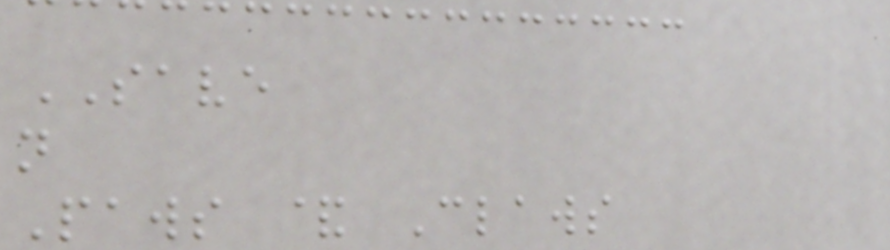SAVE
n
Paws & Claws
